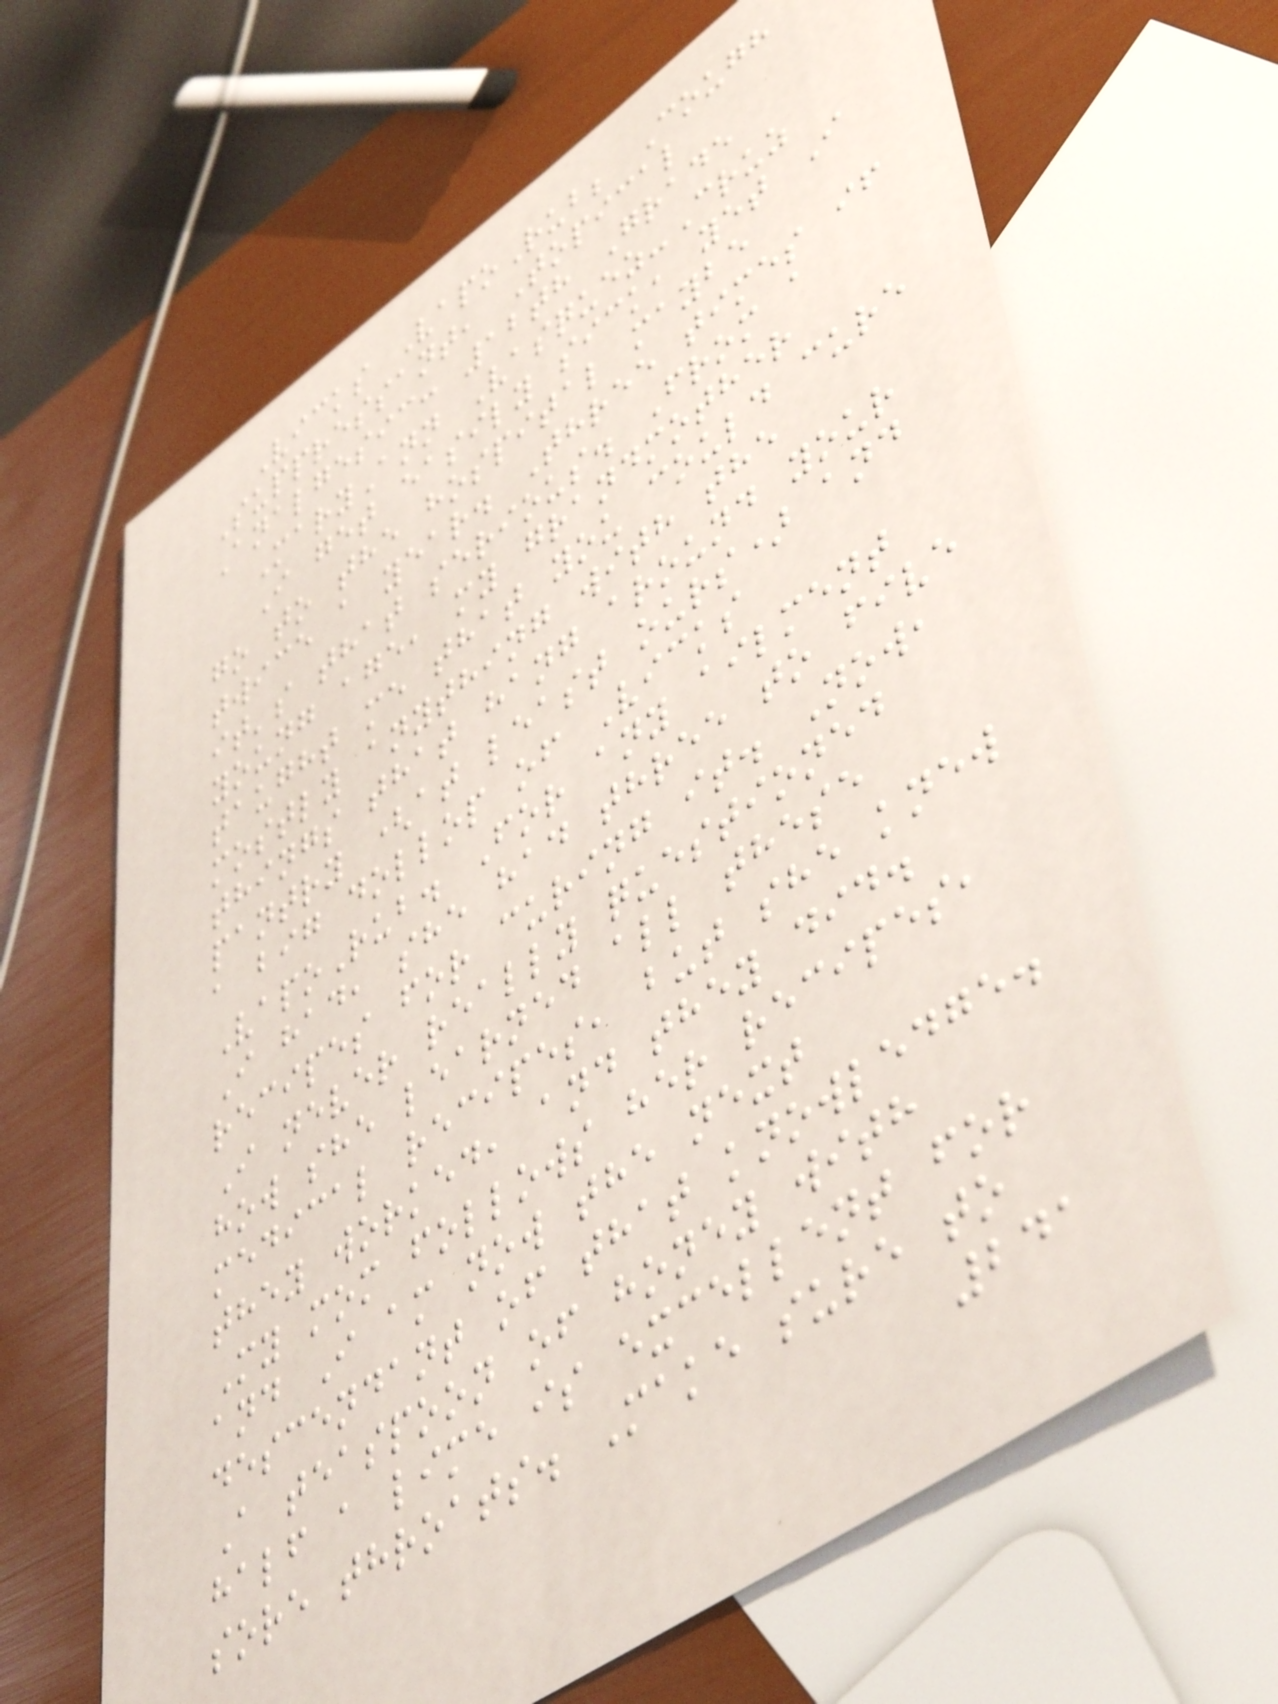Vicks VapoRub; Cough
Suppressant, Topical
Analgesic: 12th Grade
MaryAnn Vasquez-Cruz
I get easily sick, yet I
go to the hospital maybe
twice a year. Three times if
it's that serious. From a
young age, my grandmother
taught me that you could cure
mostly anything with the
things that hang around your
pantry (at least ours) and
a big dollop of Vicks
VapoRub. For any ailment
I had, she had three to five
recipes for curing it. Now,
I never really questioned
how she learned all these
medical recipes, but she knew
they worked, and they did.
My mom follows her recipes,
and I am now the next
descendant of that knowledge.
A teaspoon of honey with
half a lime is excellent for
sore throats. Make sure to
241
